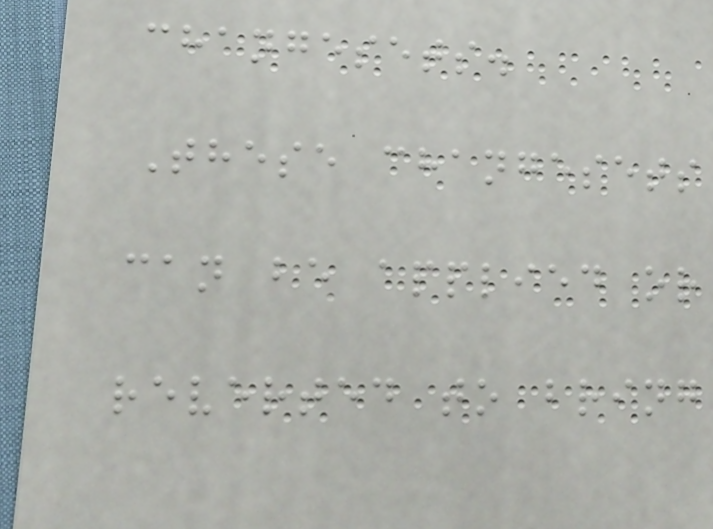changesets.
These changesets
can be applied or
reverted to bring
